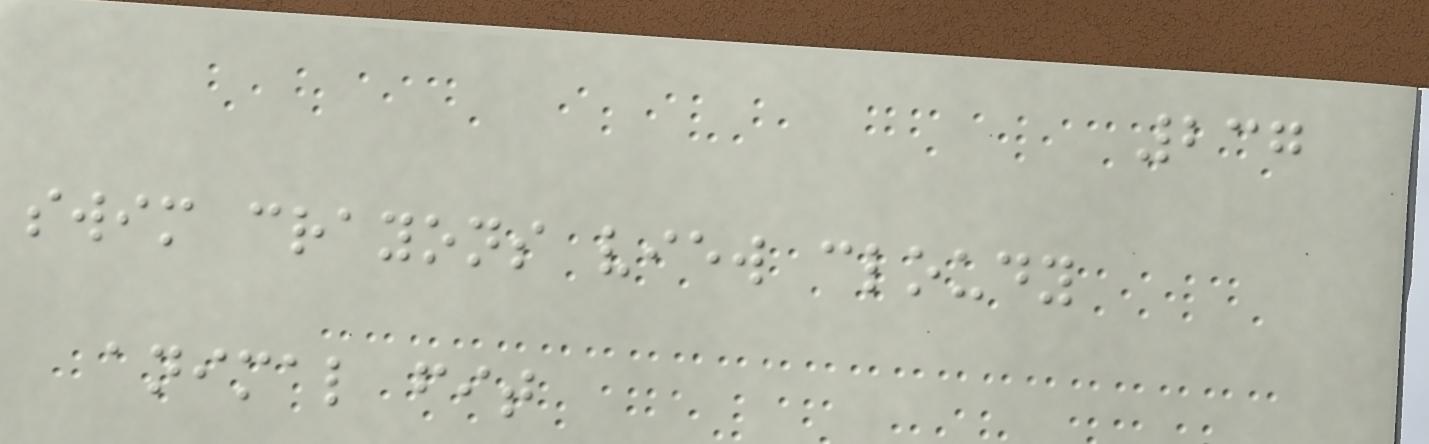237
swim crayons view cloudy
animal fit
